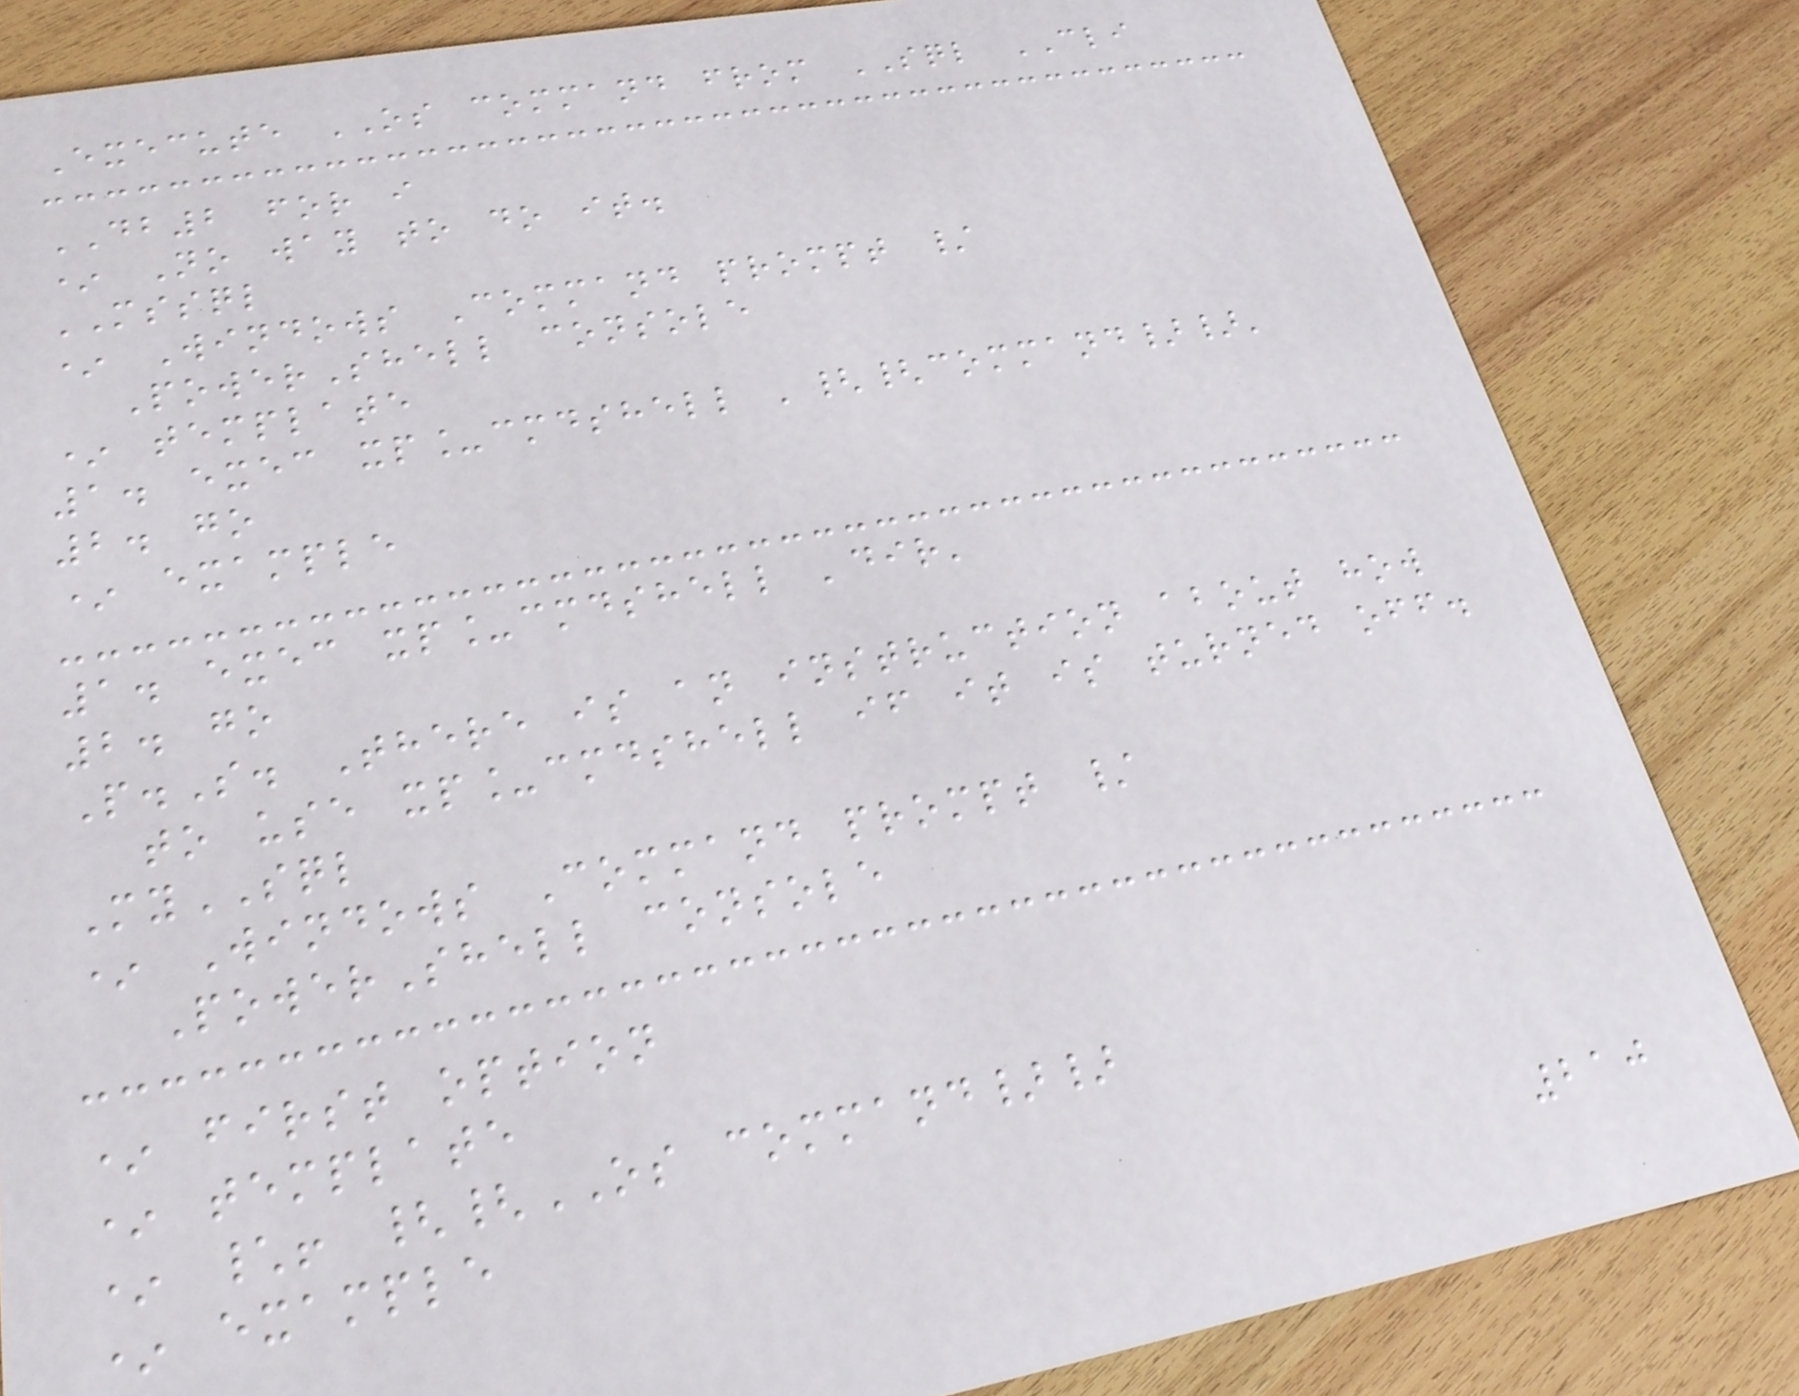Execute OS command from SQL CLI
DB2 for i
* No way to do it.
MSSQL
* Windows Command prompt /
PowerShell console
* template
1. exec xp_cmdshell '{{command}}'
2. go
* example
1. exec xp_cmdshell 'dir'
2. go
P.S. There is an instruction about how
to use xp_cmdshell if it is turned off.
MySQL
* Windows Command prompt /
PowerShell console
* first option
* template
* \! {{OS command}}
* example
210
